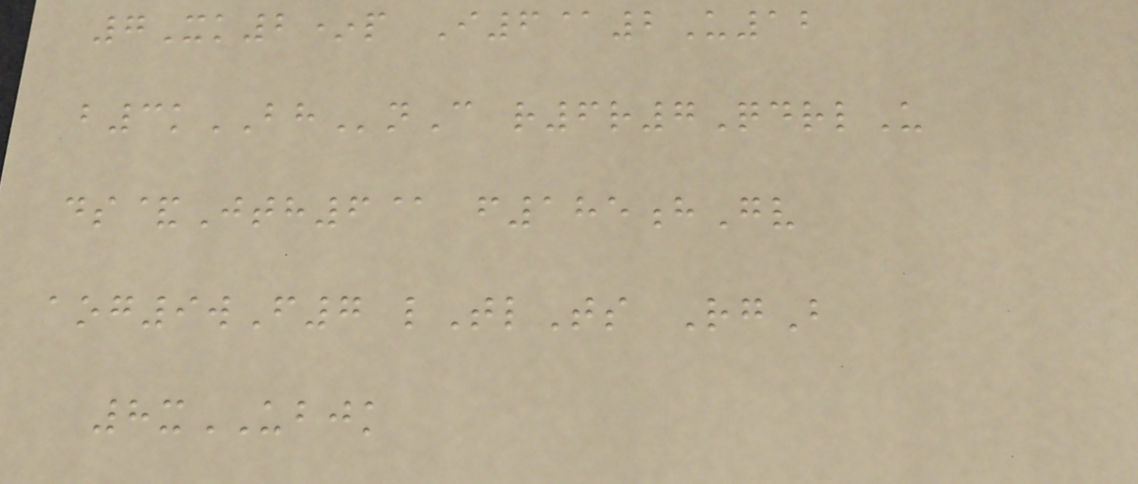7Xk2*p I6@2U12
b3kBHnC r6r7QdrlU
ds&Jth6@ f185hGv
aog9wF7 lTlTs RgB
8xUBJK
